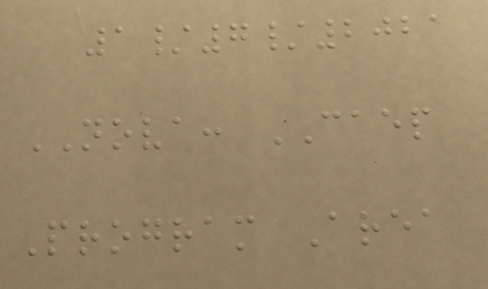1/7/2021
NOVA: CAEP
Program Area
